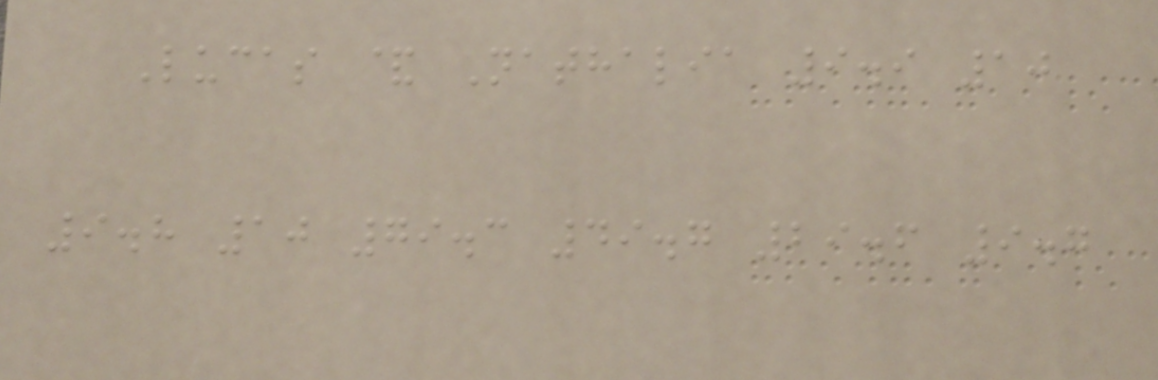Lucas & Nathalia 9.9 10
9.8 10 79.3 49.7 29.6 9.7
